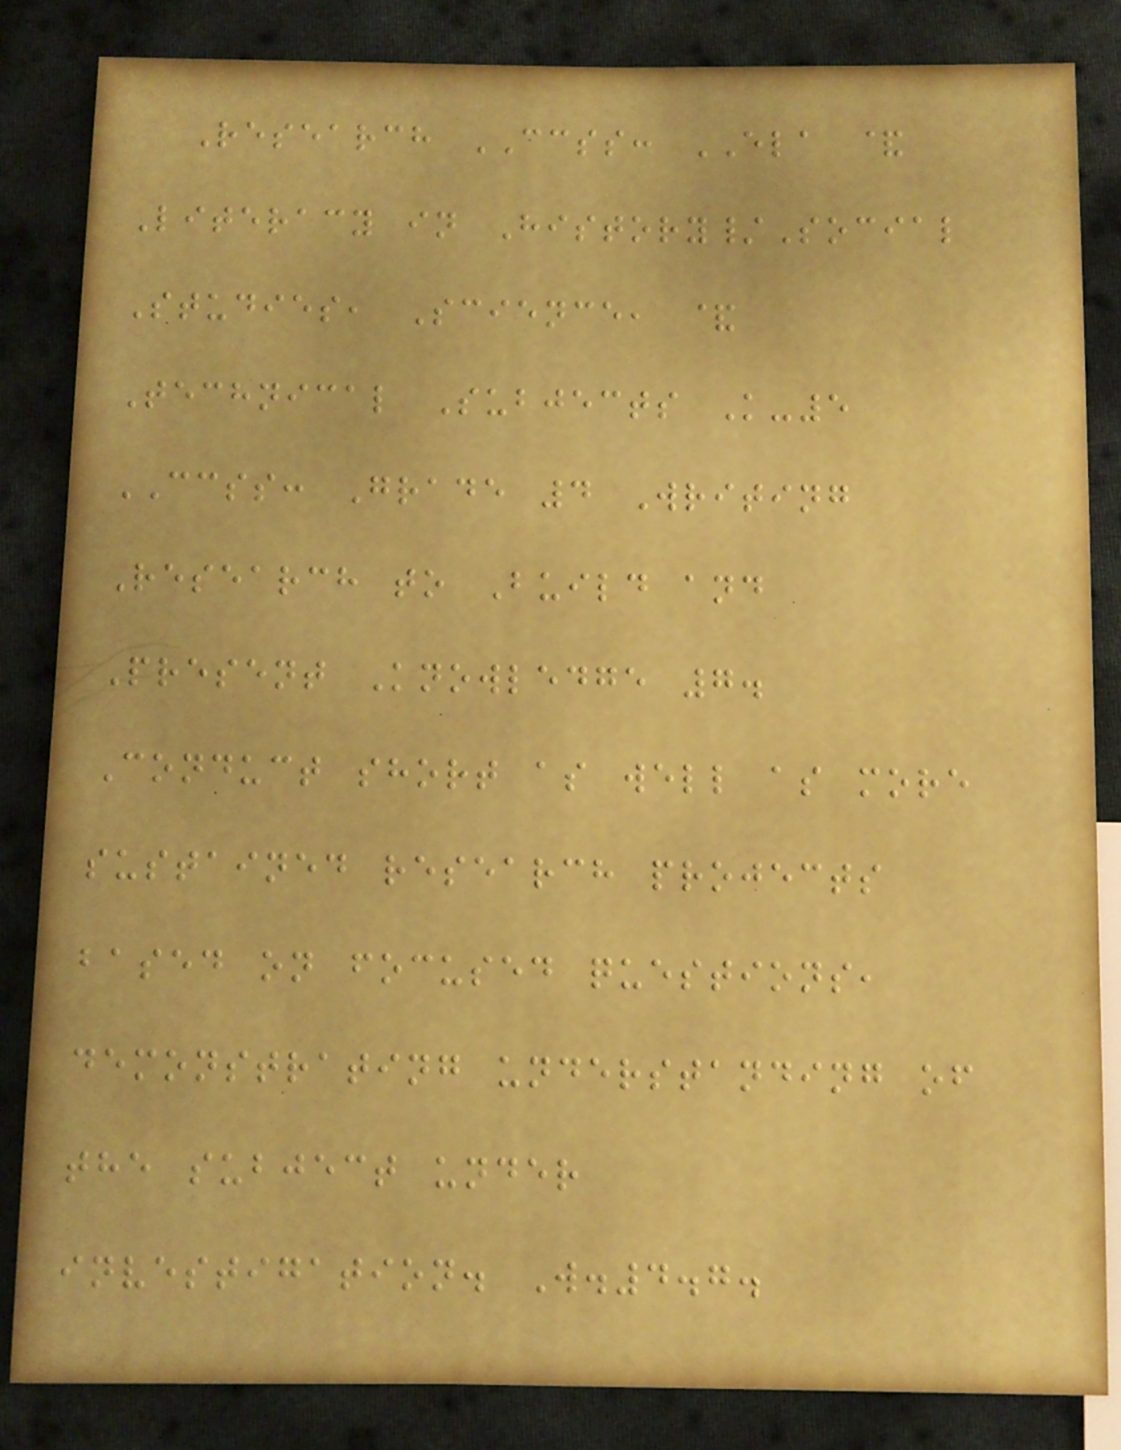Research CCSS: ELA &
Literacy in History/Social
Studies, Science, &
Technical Subjects K-5
CCSS: Grade 4 Writing
Research to Build and
Present Knowledge 7.
Conduct short as well as more
sustained research projects
based on focused questions,
demonstrating understanding of
the subject under
investigation. W.4.7.
